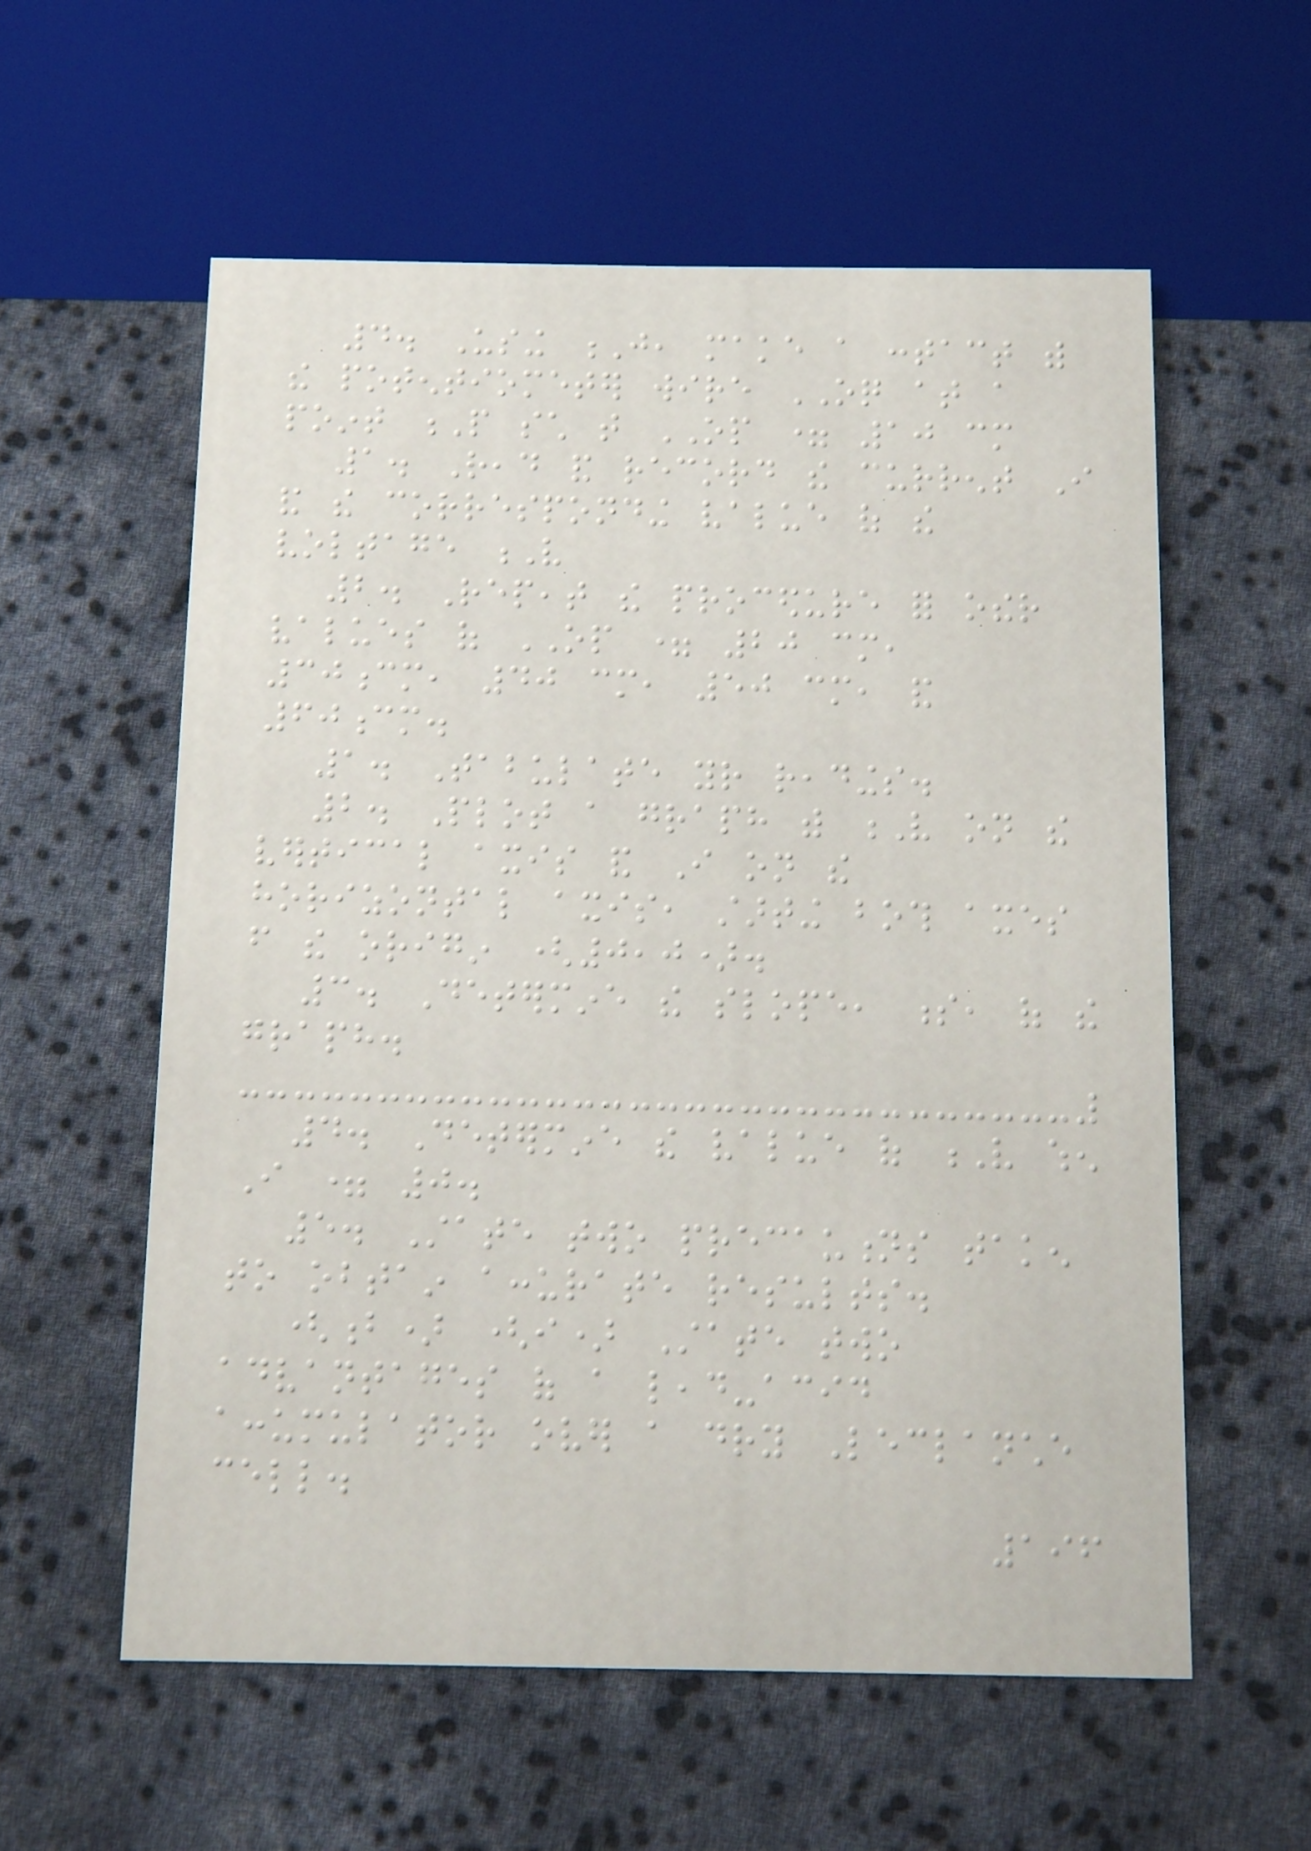4. Using J, make a contact with
the potentiometer wire OQ at a
point P such that OP = 10 cm
1. Read and record the current I
and the corresponding value of the
voltage V
2. Repeat the procedure for other
values of OP = 20 cm,
30cm, 40 cm, 50 cm, and
60cm.
1. Tabulate your readings.
2. Plot a graph with V on the
vertical axis and I on the
horizontal axis, starting both axes
from the origin (0,0).
3. Determine the slope, s, of the
graph.
4. Determine the value of V when
I = 0.
5. State two precautions taken
to obtain accurate results.
(b) (i) State two
advantages of a lead-acid
accumulator over a dry Leclanche
cell.
196
